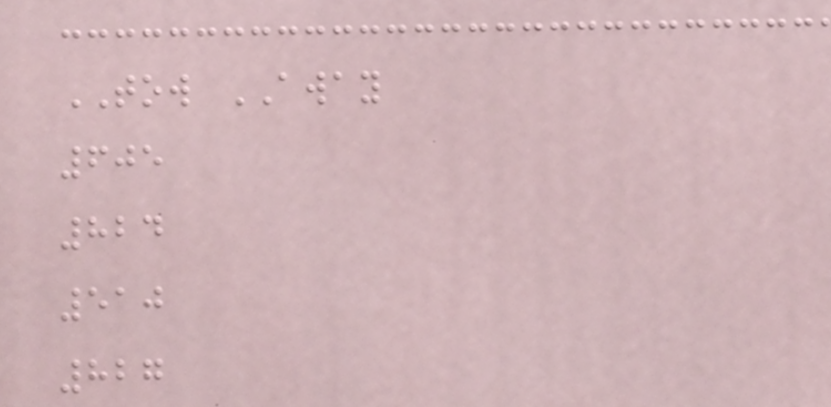TOW AWAY
605
824
510
827
